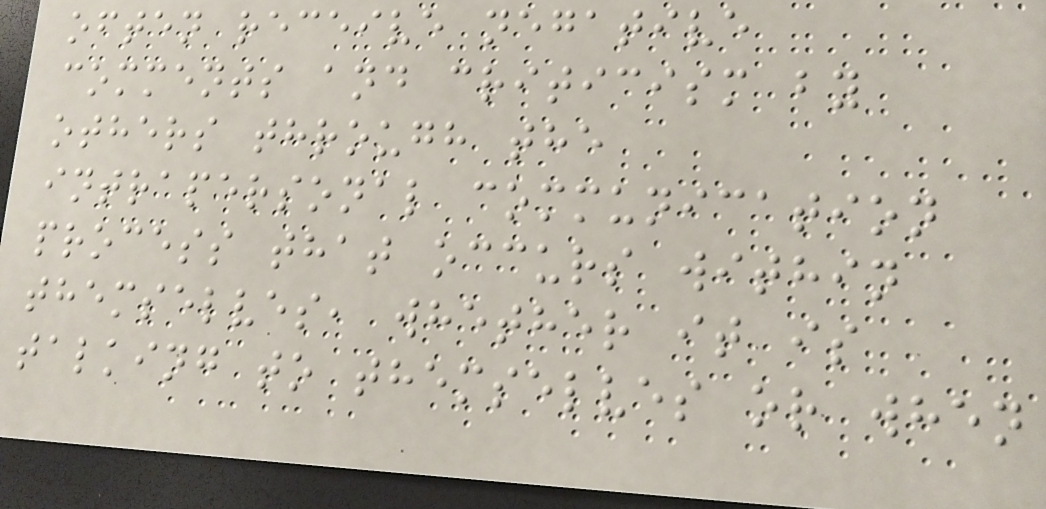often receive negative
comments and criticism by
others through the
intrapersonal communication
process that occurs within
themselves, whether it is
talking to themselves or when
